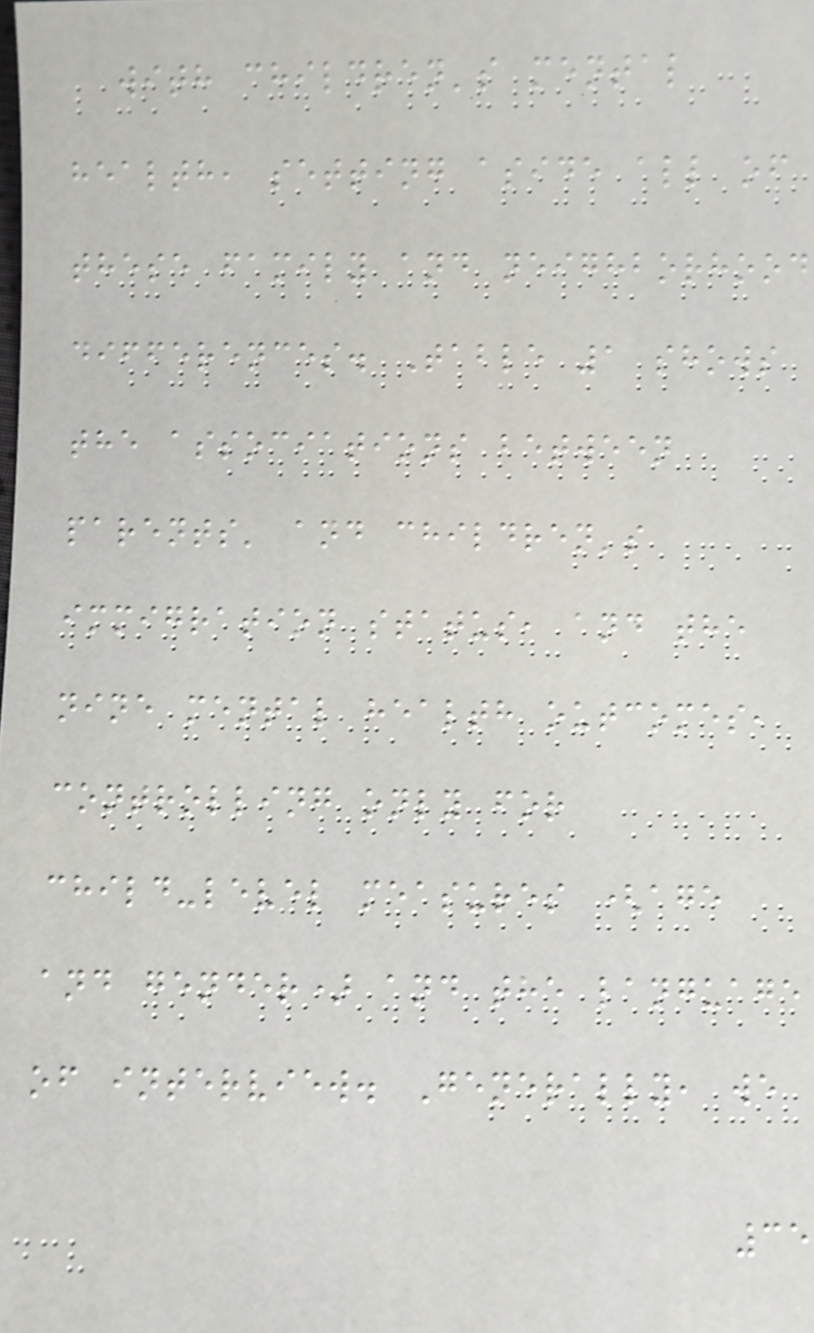with children's mental
health, setting aside all of
these family and neighborhood
differences. Table 1 shows
the associations between
parents' and children's
immigration status, and the
nine mental health outcomes,
controlling only for
child-level measures (age
and gender) and the language
of interview. Generally, we
35
